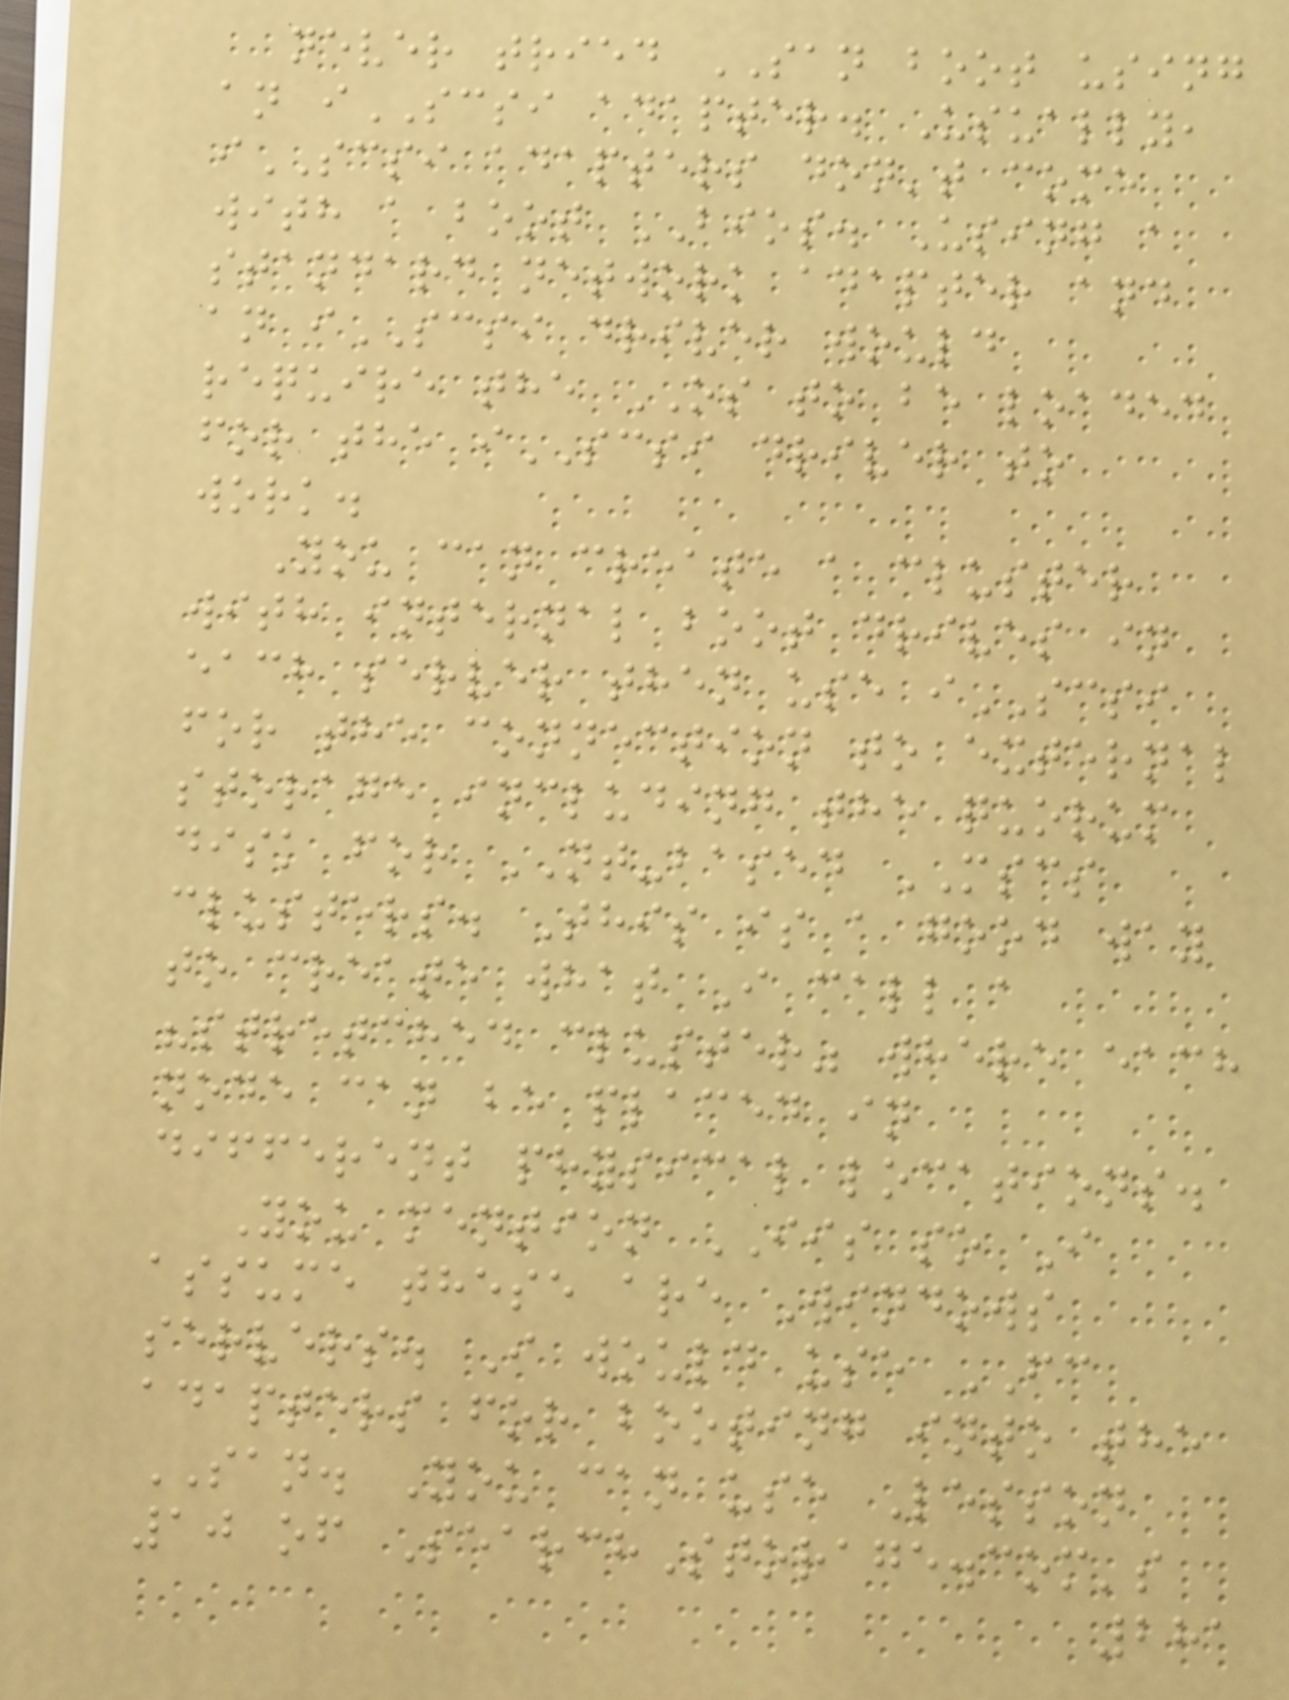never tried SAN boot using
an iSCSI adapter. Usually,
iSCSI adapters don't come
with a boot BIOS. Using a
standard network adapter and
an iSCSI driver would
require the OS to be loaded
for the iSCSI driver to
work.
You can create a cluster
with internal boot drives in
each server then use iSCSI
for the connection to external
storage including the quorum
disk for NT-based MSCS
clusters. This is a good way
to create what I call a
"stretched cluster" where each
node can be placed in
different physical locations.
You mention IIS so I
assume these are Windows
servers. I would use FC
adapters for booting into the
SAN. You can use Lesson
10 of SearchStorage.com's
281
